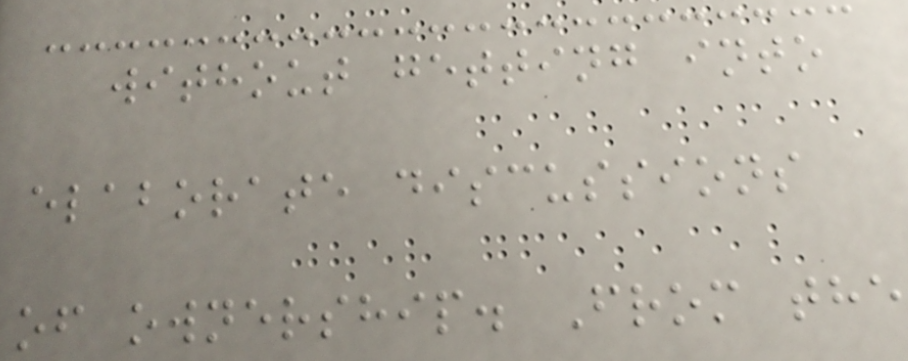without getting into
elaborate discussions
of ownership. From the
